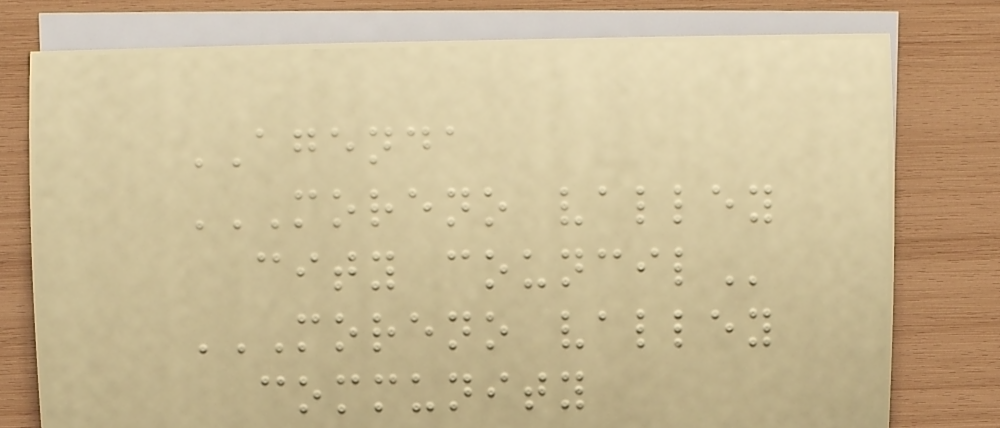AGENDA
MORENO VALLEY
CITY COUNCIL
MORENO VALLEY
COMMUNITY
